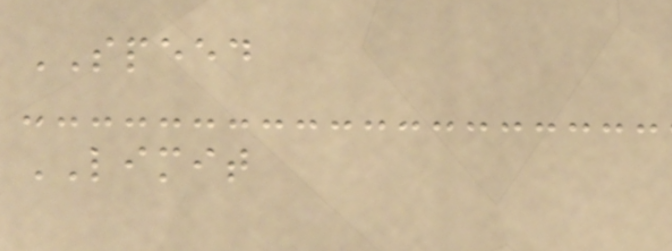SPEED
LIMIT
